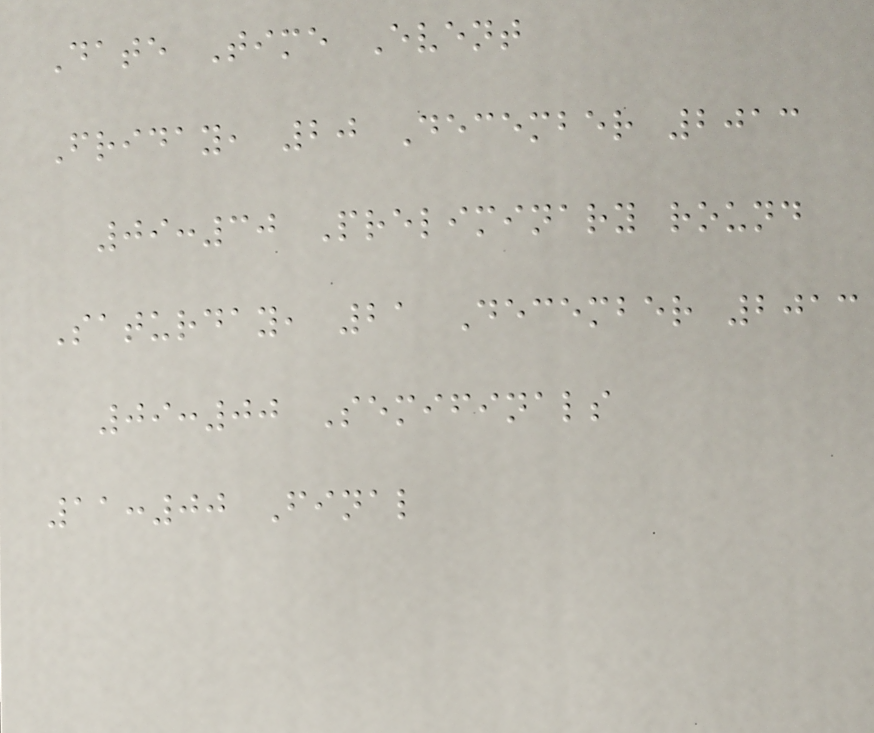Date Time Event
Friday, 20 December 2013
09:30 Preliminary round
Saturday, 21 December 2013
09:00 Semifinals
11:00 Final
